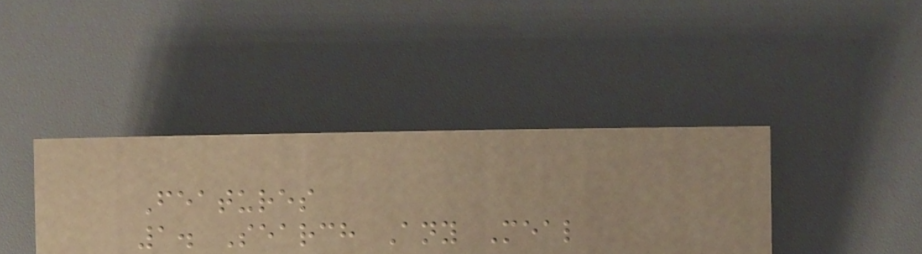Features
1. Search Any Meal
